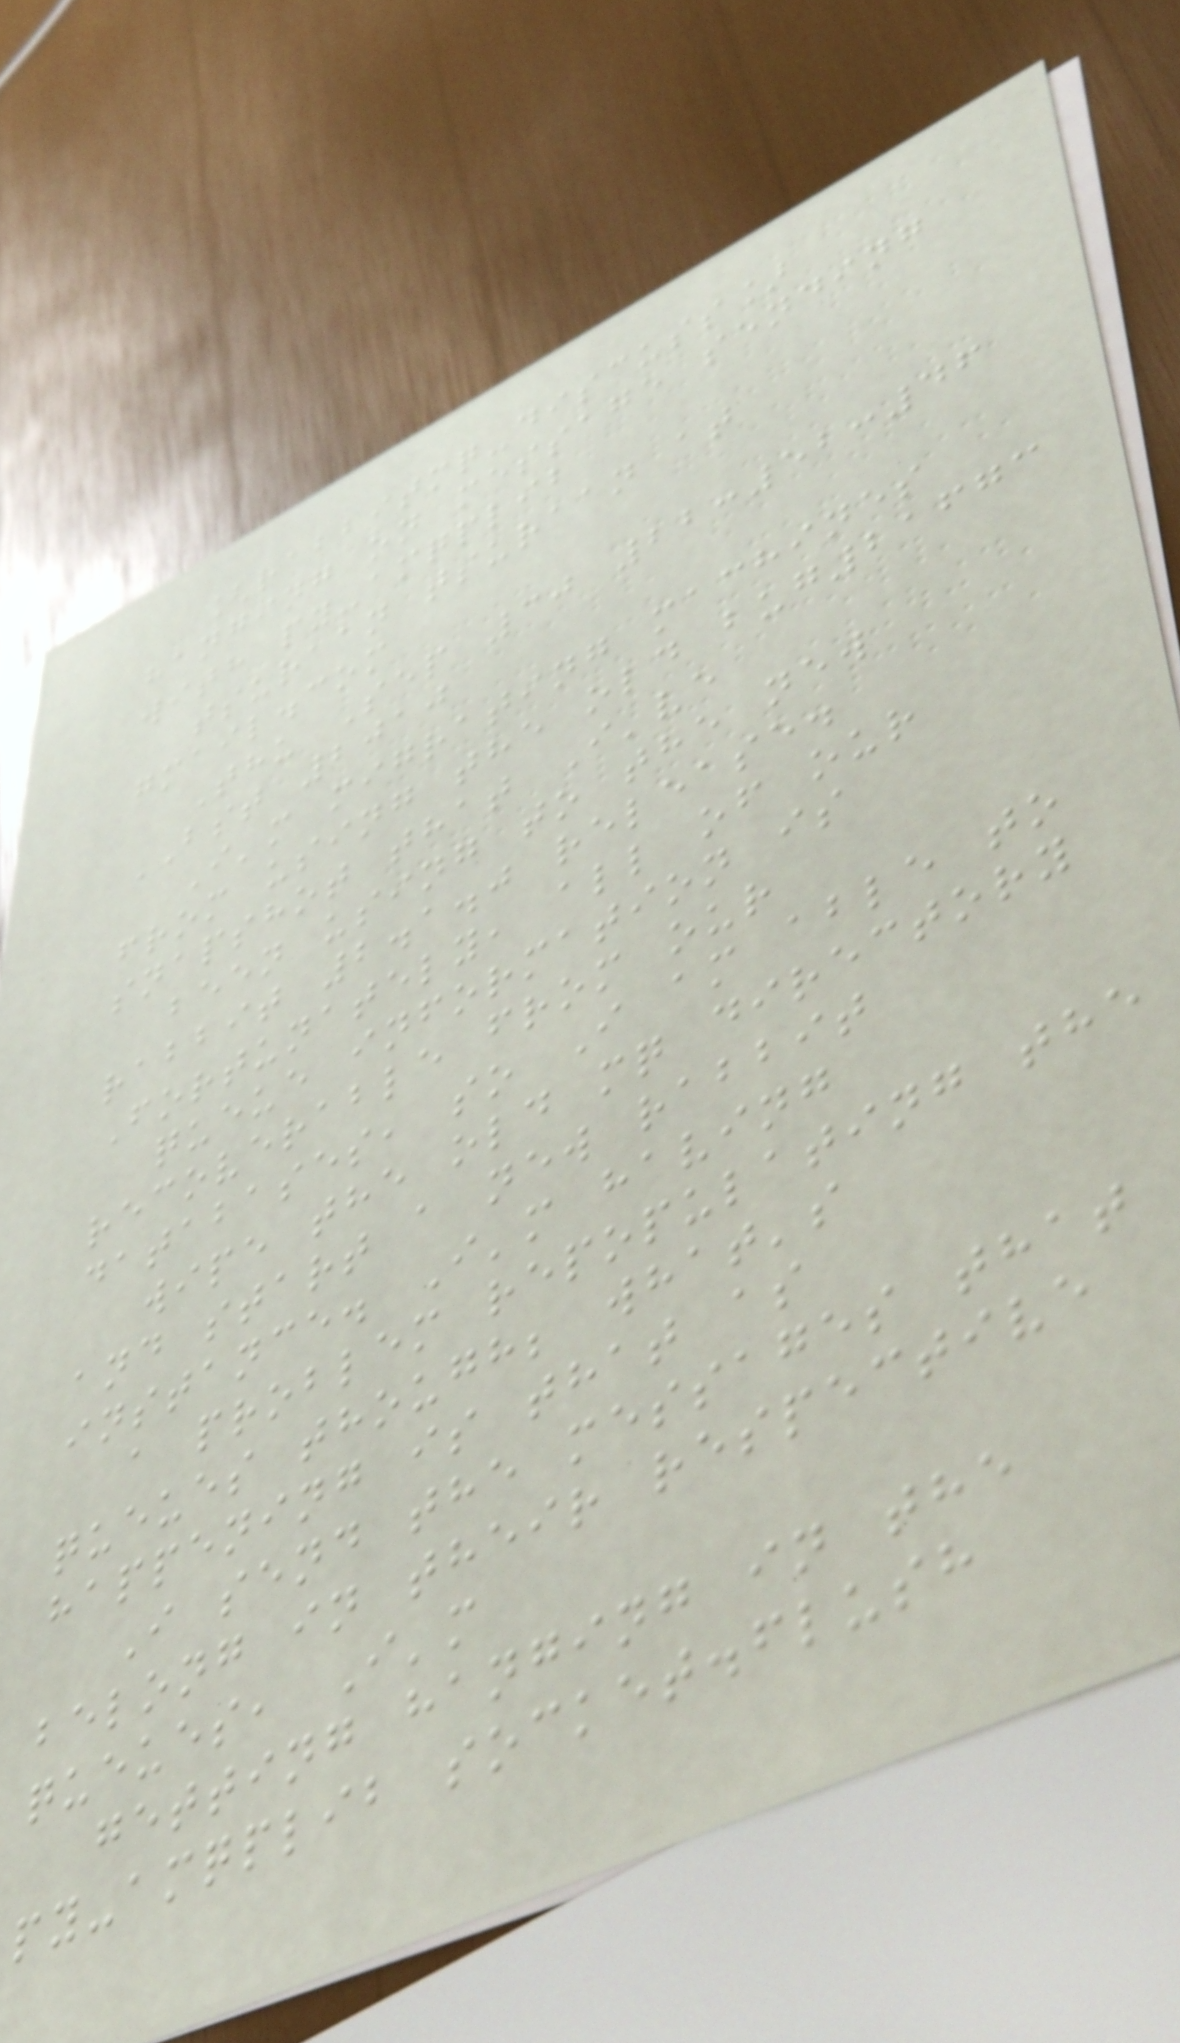[rabbitmq-discuss]
hanging on message sending
with py-amqplib
tsuraan tsuraan at
gmail.com
Thu Sep 30 22:52:46
BST 2010
I'm migrating machines
from using the old bug21673
snapshot that I've
been using to the new
rabbit 2.1.0 release.
Fortunately, all of our
queue information is
recoverable from our
databases, so I am able to
wipe the old mq directory
and start a new rabbit
instance. I'm having
a problem repopulating the
queues though; what's
happening is that as
I send the messages that
belong in their respective
queues, I'm
getting hanging in the
py-amqplib socket.flush
